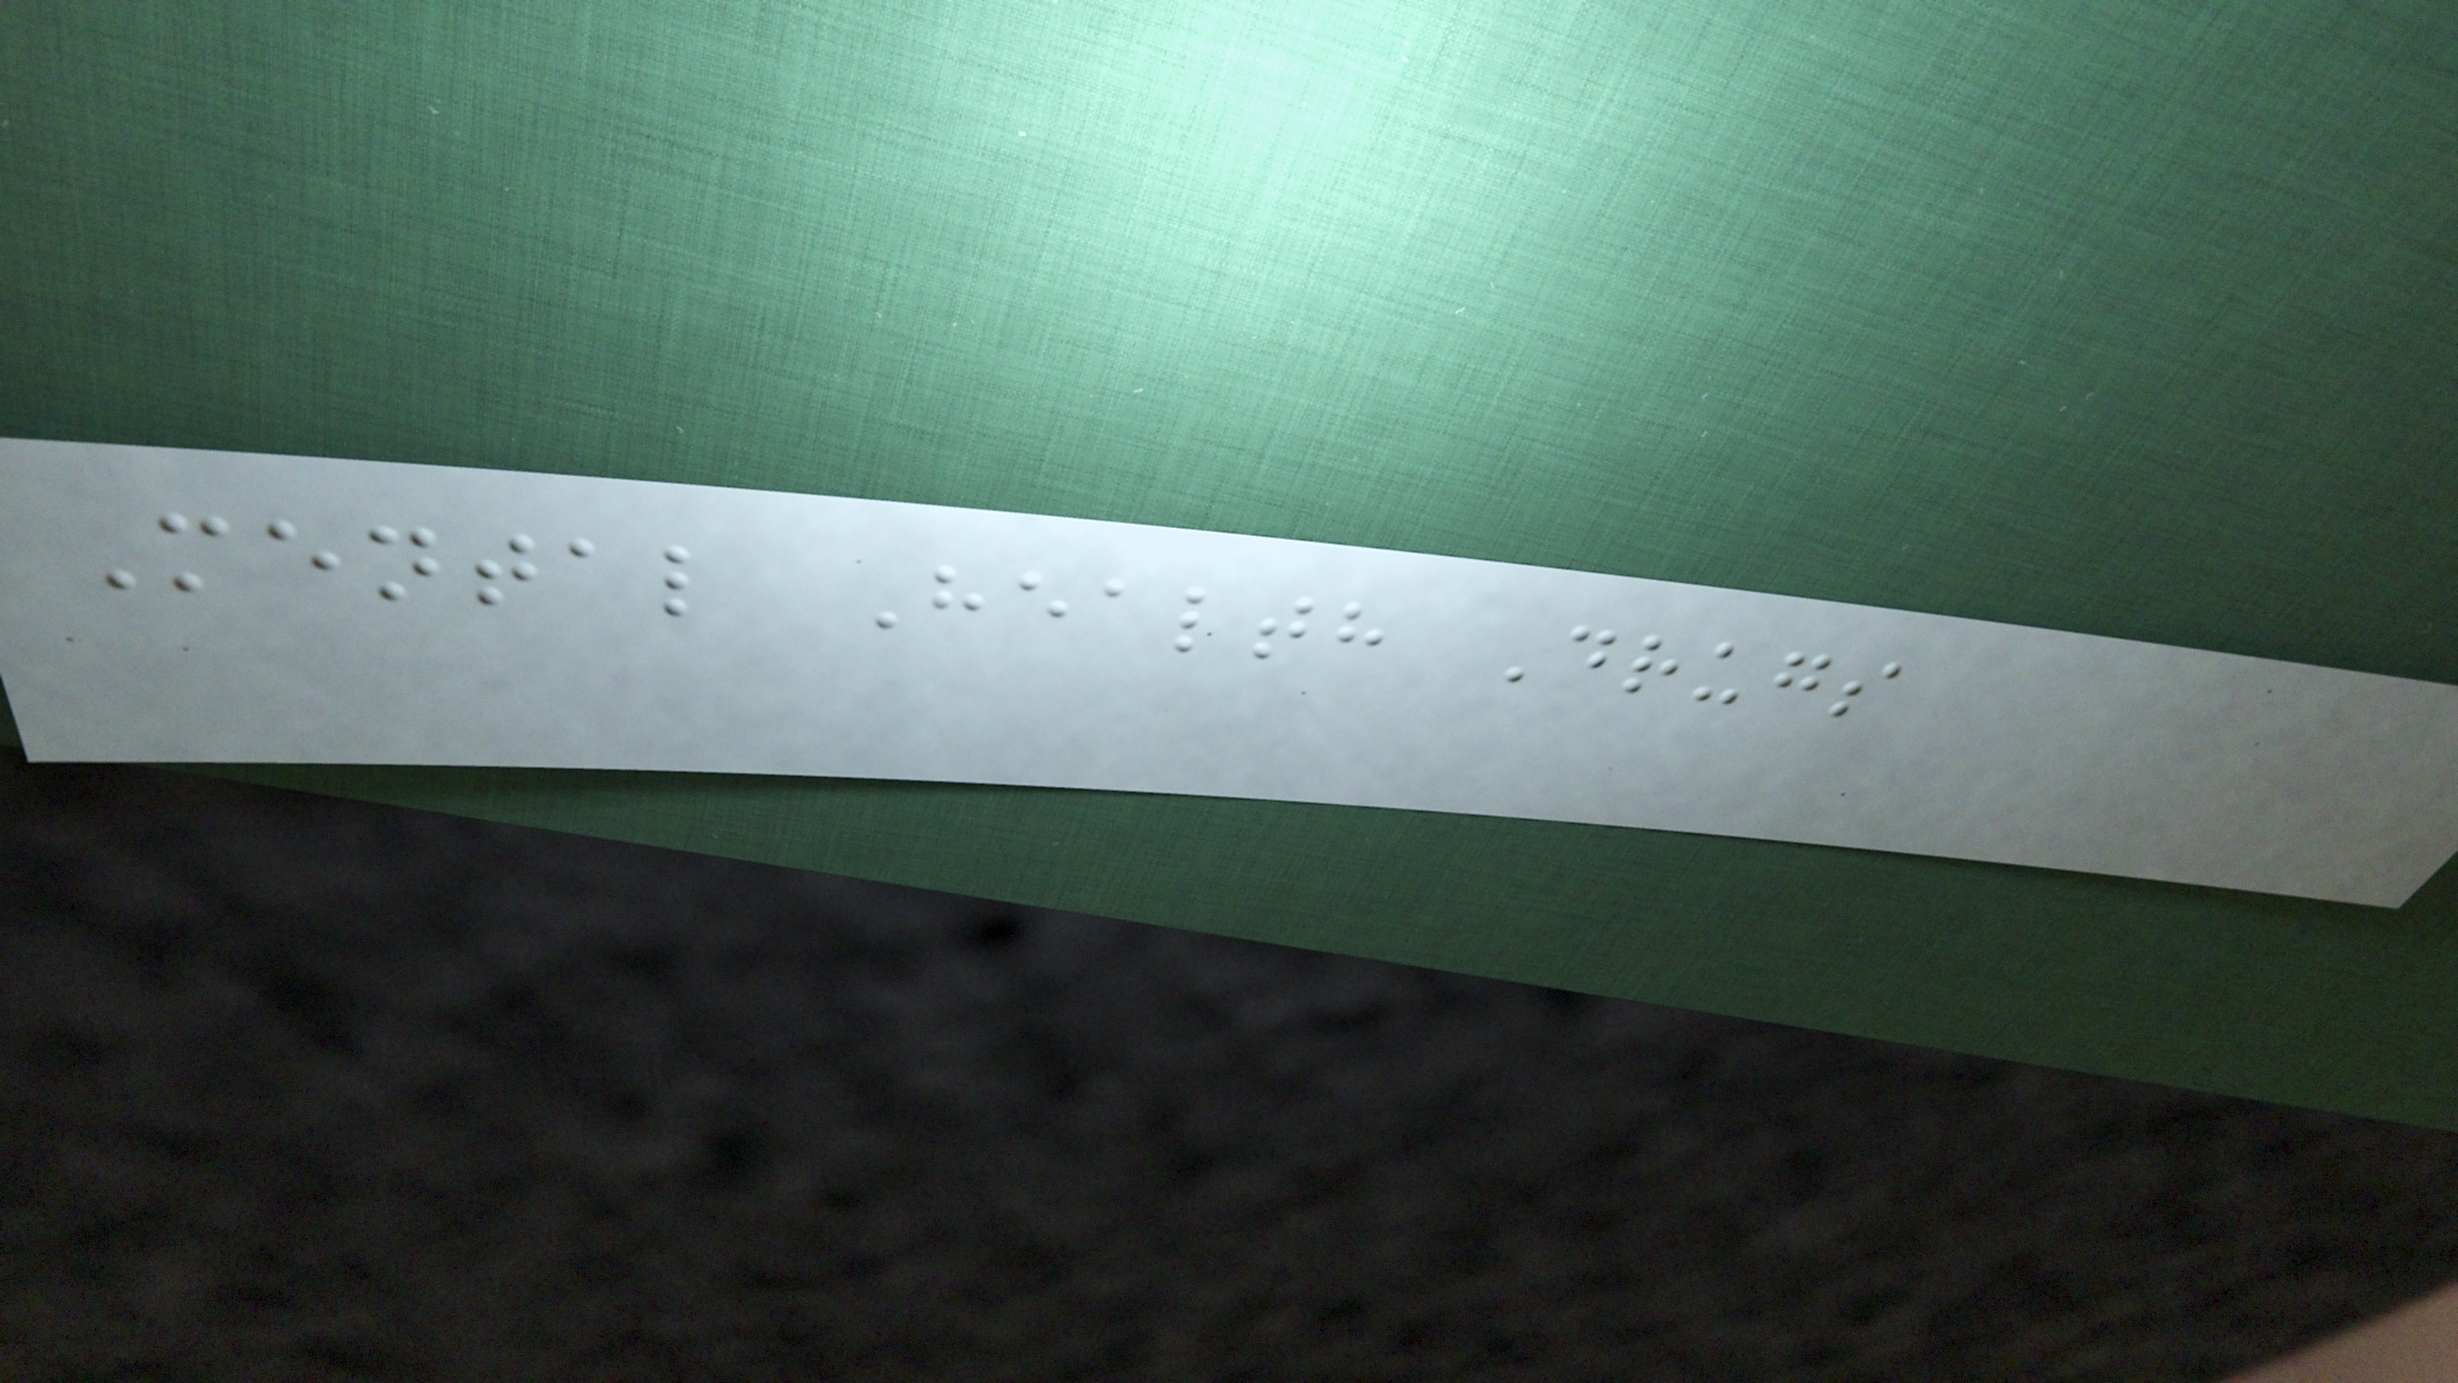Mental Health Drugs
